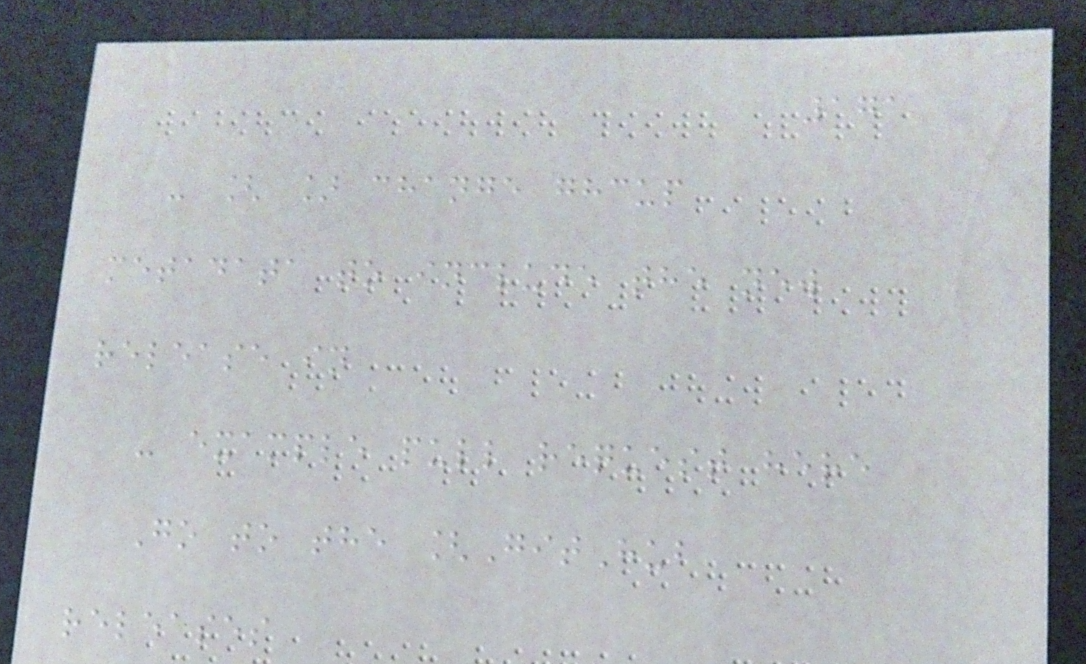171
- [ ] change ghcup
metadata to include the new
release in
- example pull request here
Go to the [GitHub
releases
